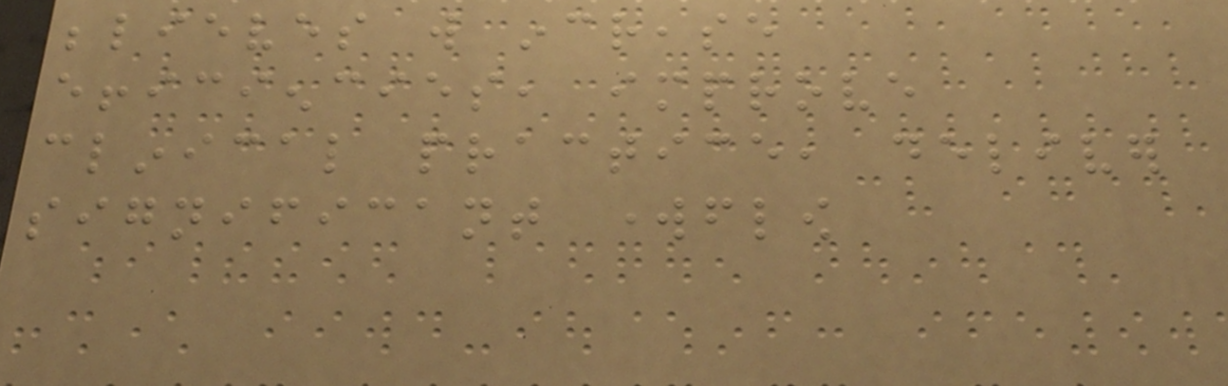believes will increase
efficiencies, improve
clinical practice, deliver
significant workflow
